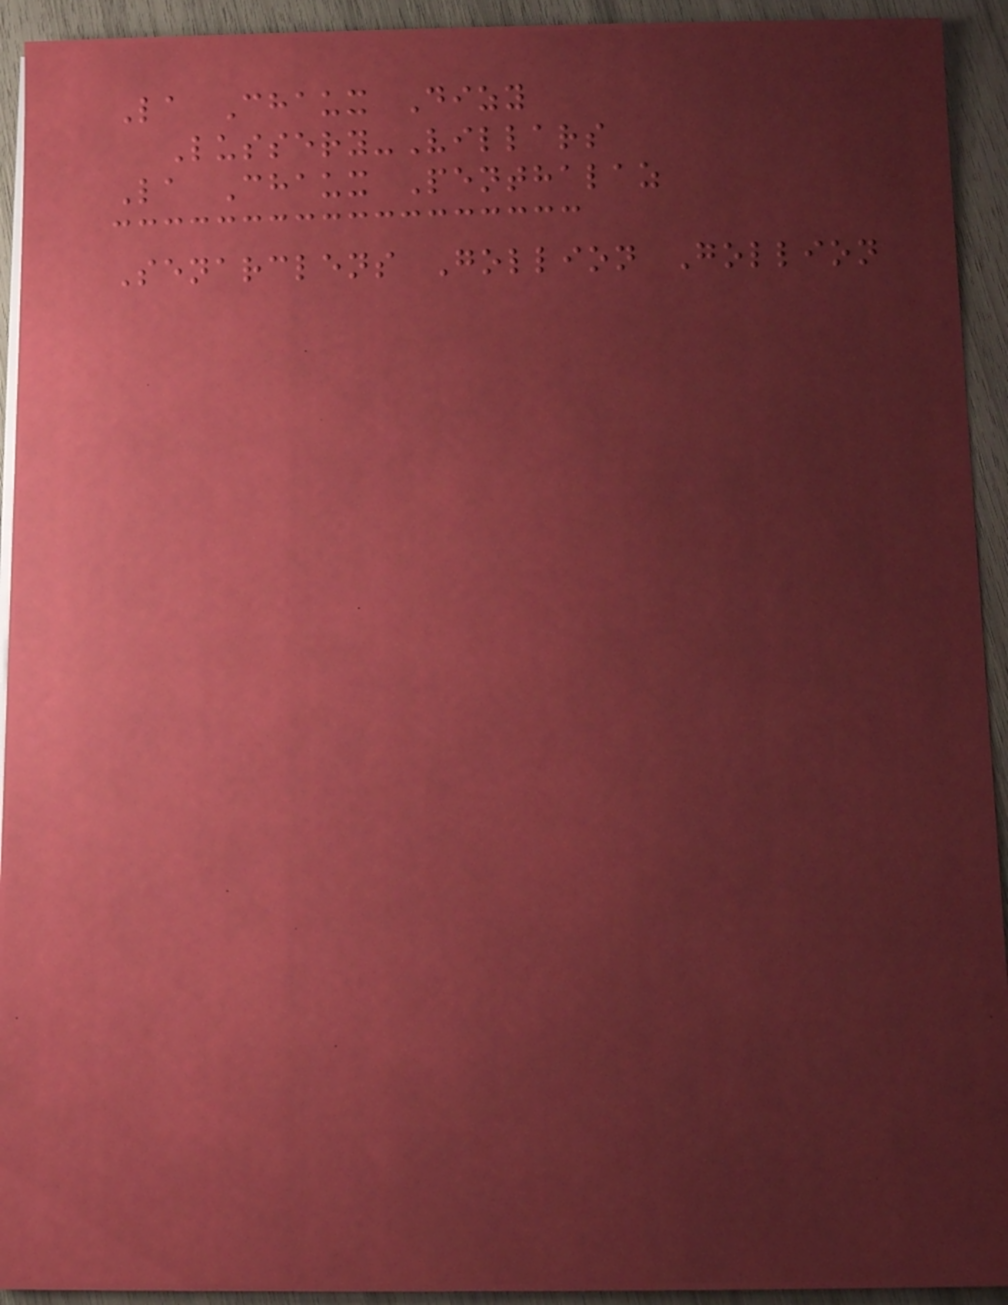La Chaux Dizy
Lussery-Villars
La Chaux Penthalaz
Senarclens Gollion Gollion
